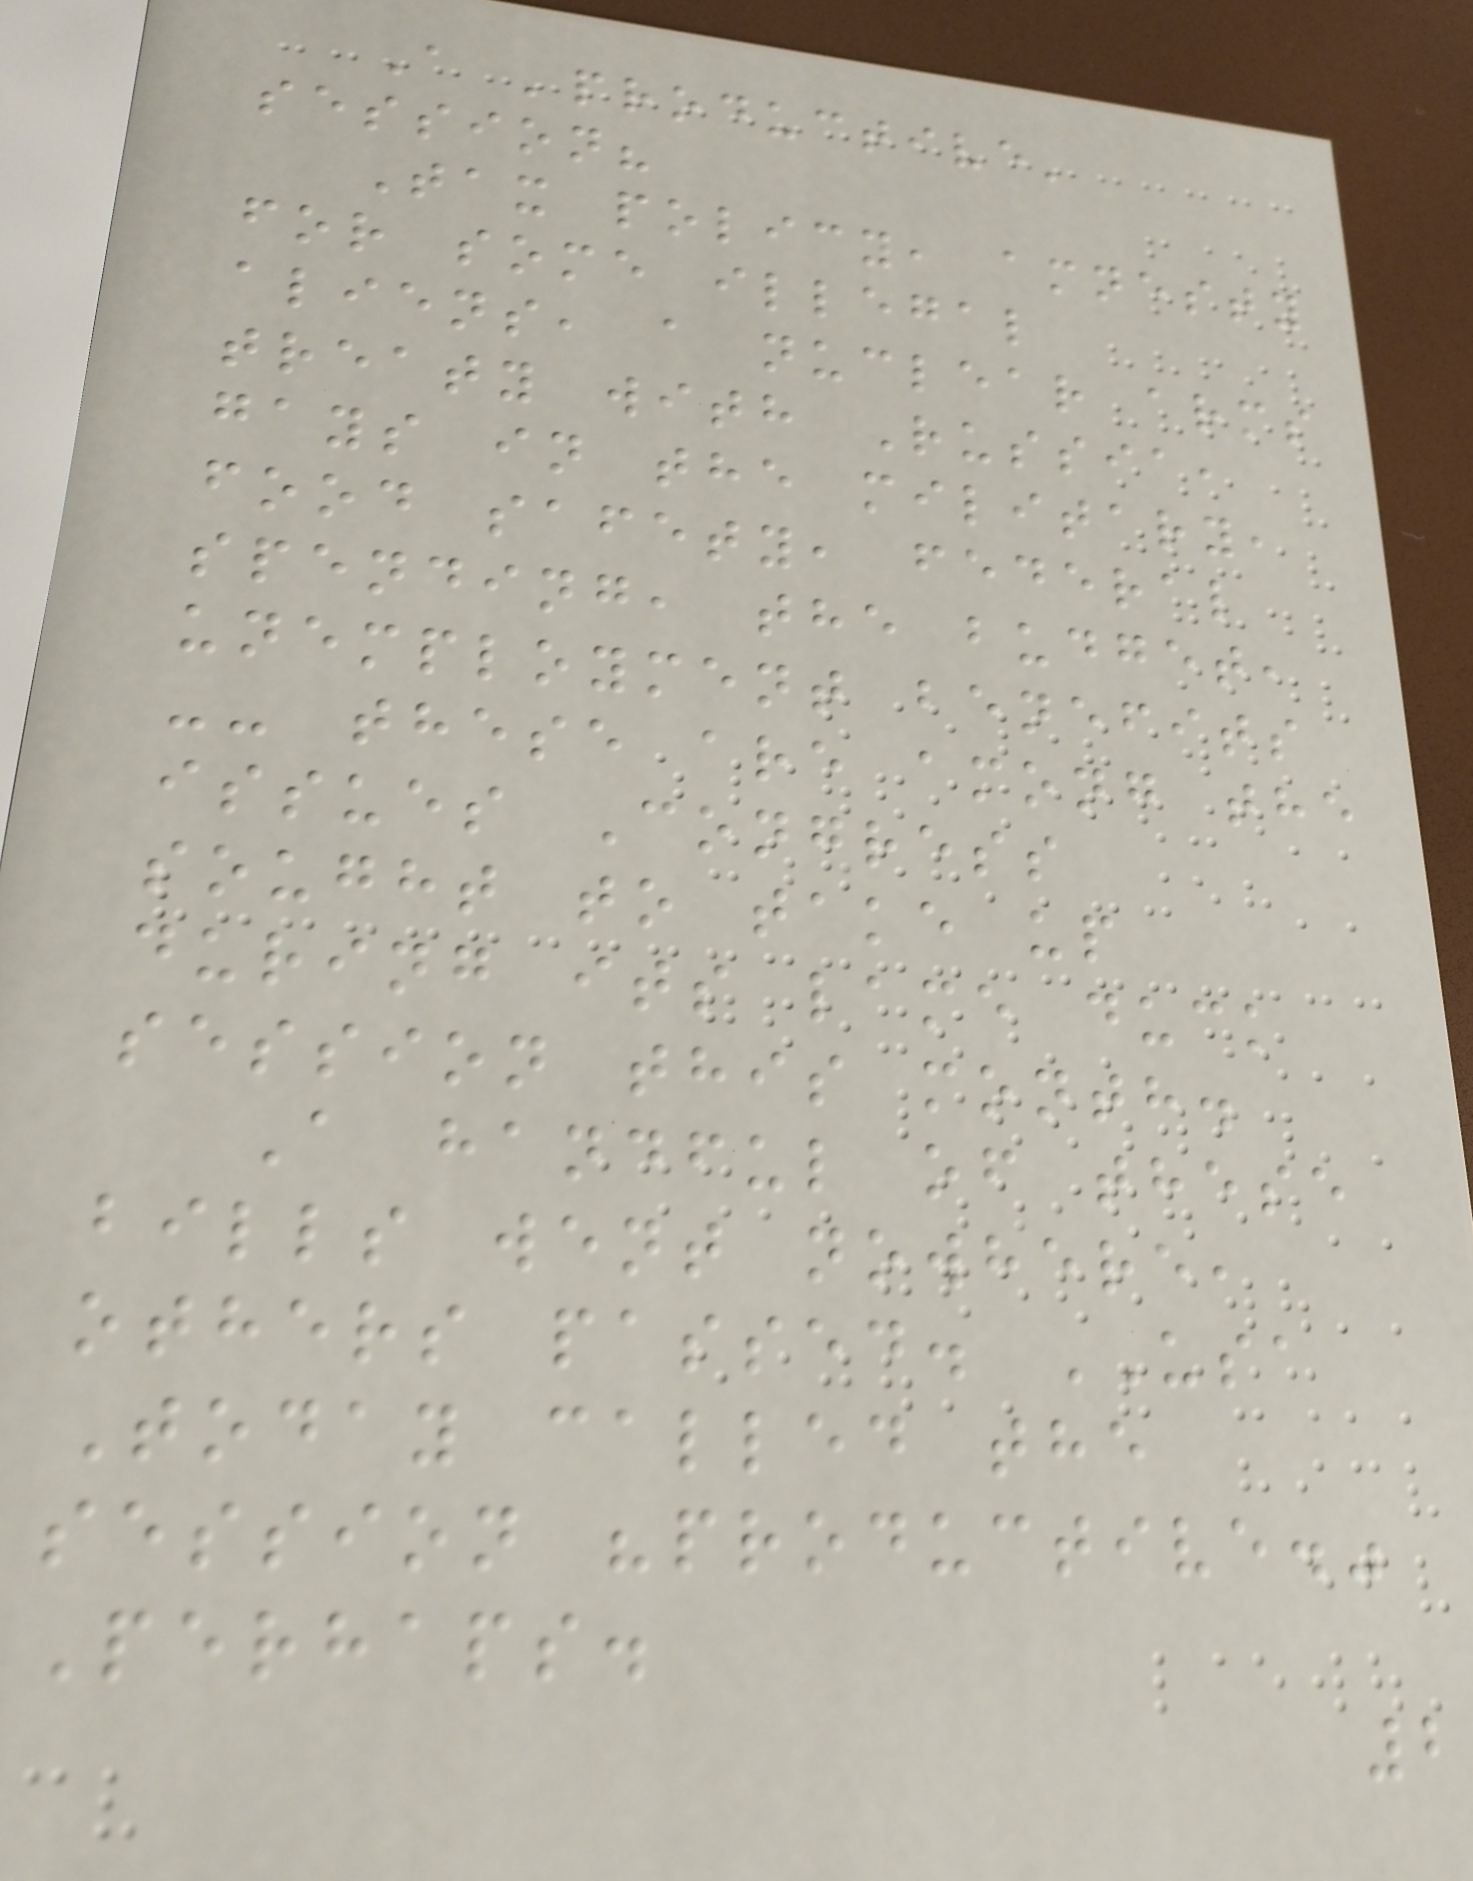A 'productive'
session?
Tax policy, amnesty
for some illegal
aliens, a nuclear arms
treaty with Russia,
gays in the military,
food safety, federal
spending, the budget,
unemployment benefits
-- these are among the
issues Congress
sought to take up
during its lame duck
session this month.
A handful of these
bills went nowhere,
others passed. USA
Today called the
session "productive."
Perhaps.
2
